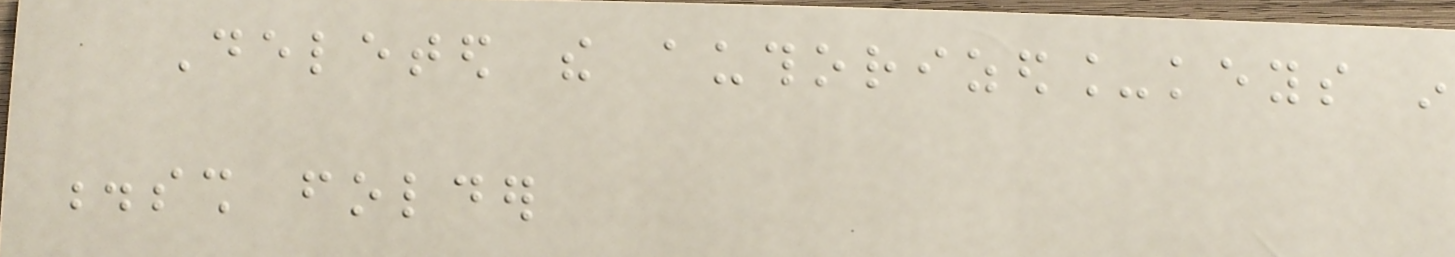Deleted the authorized_keys in
.ssh folder
